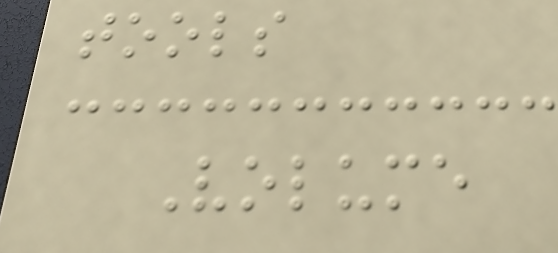tools
Volume
